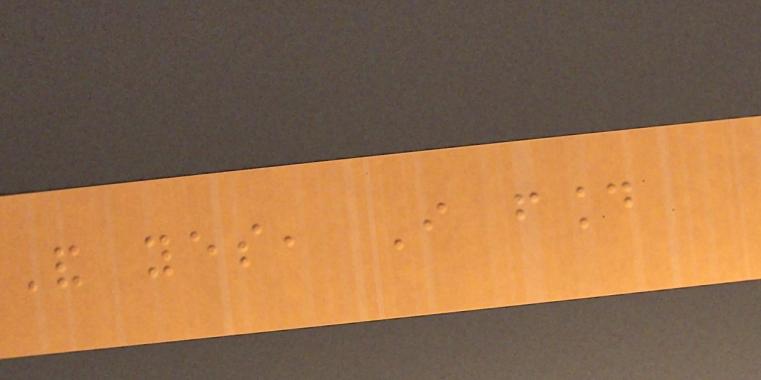And yes, I found
